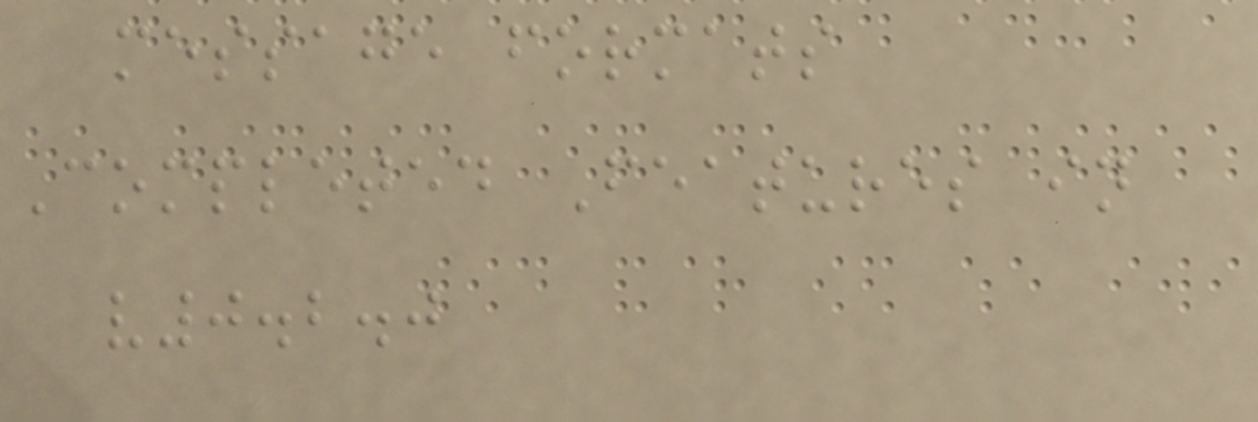message formats
Completed Features in
v0.2.0
